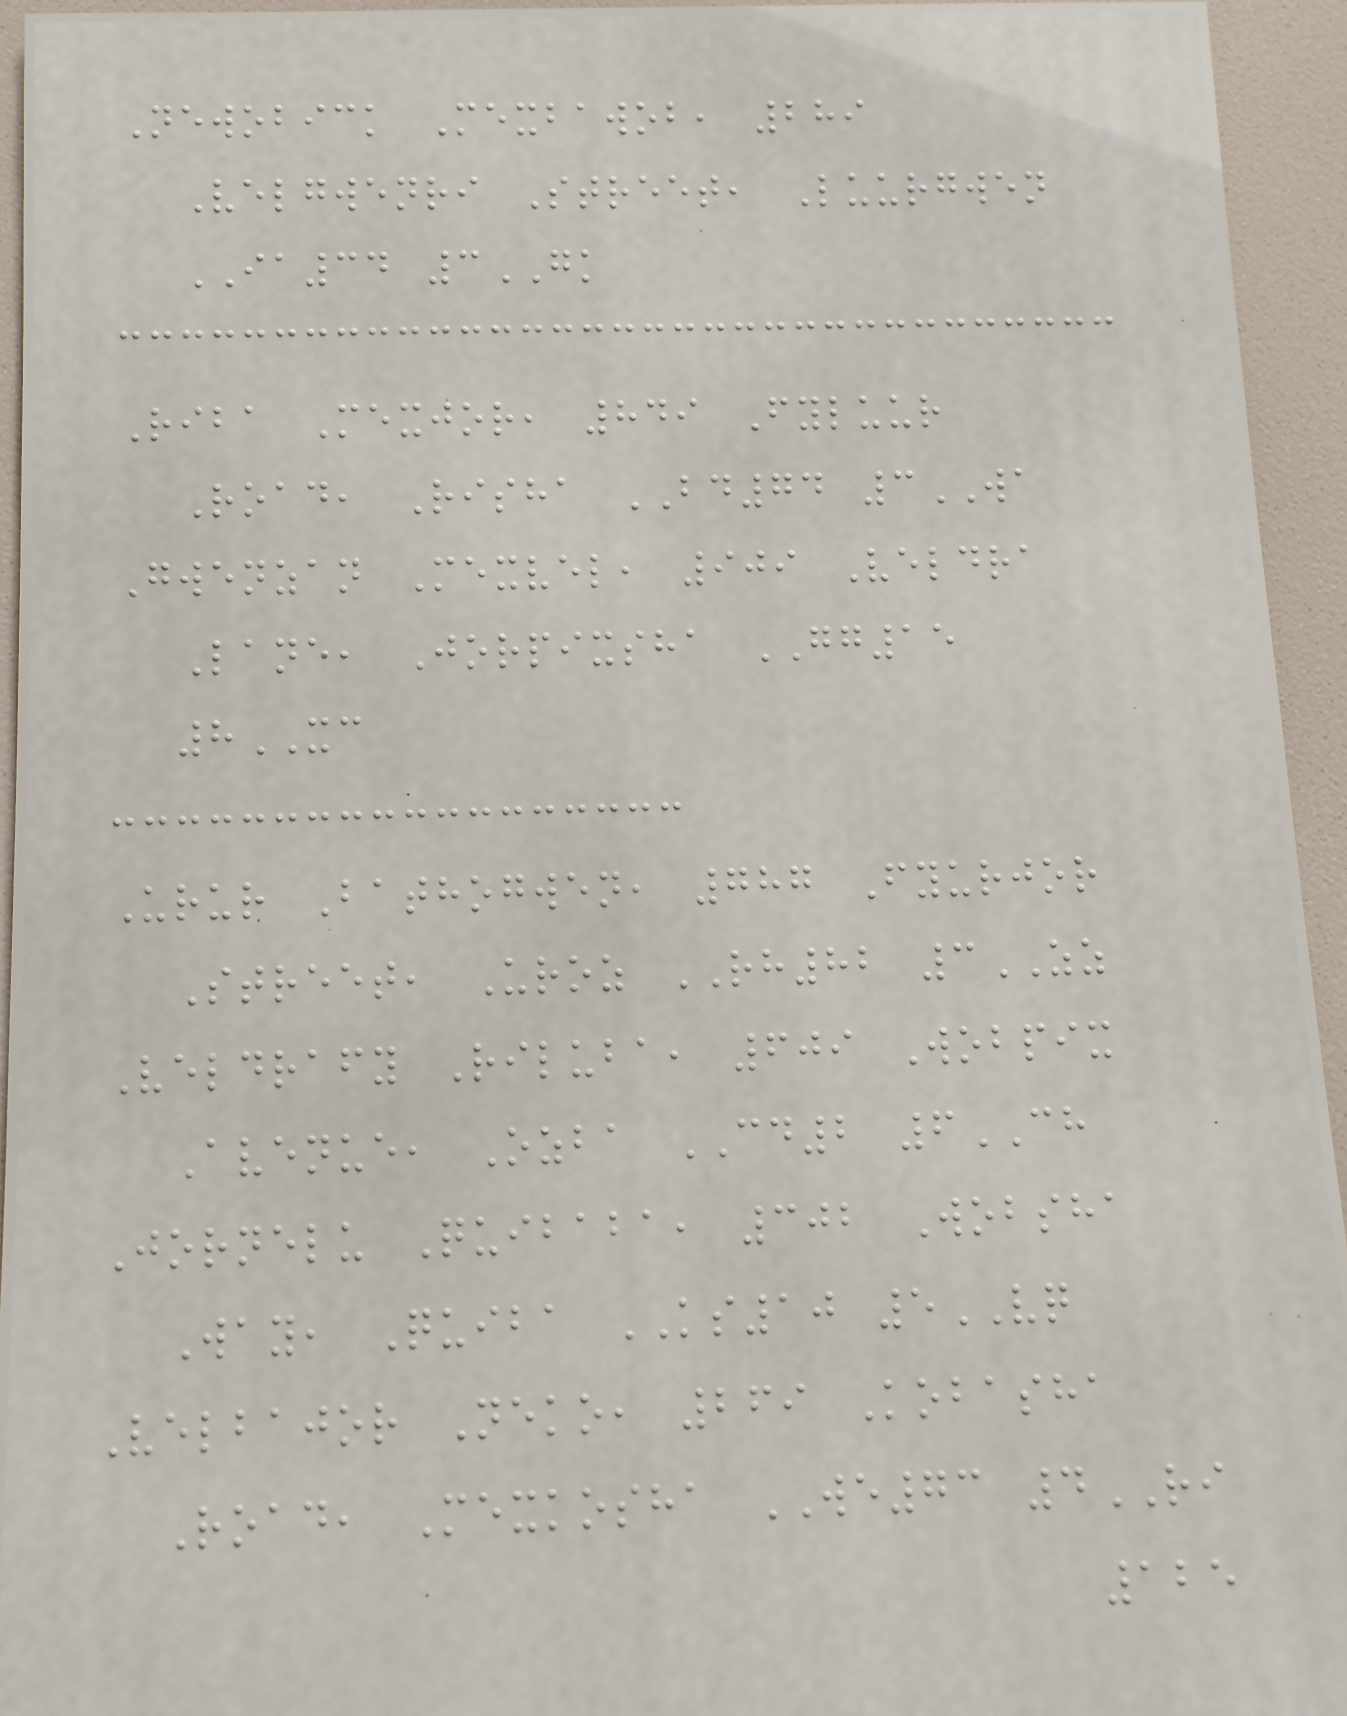Newobick Mexbawob, 289
Velgwenri Street, Luurgwen
IA34 3GK
Riba Mexjor, 849 Fyluur
Road, Risha BD74 3WA
Gwenzan Mexvel, 909 Veldra
Lane, Jorpixsha GG15
8XC
Urur Bathogwen, 787 Fyurjor
Street, Uroz RH82 3ZZ
Veldrafy Riluba, 609 Wobpix
Avenue, Ozba CD2 6CH
Jornelu Quibaba, 302 Wobsha
Way, Quiba KS10 5VQ
Velbajor Neko, 269 Kobasha
Road, Mexkosha WE73 4RI
125
